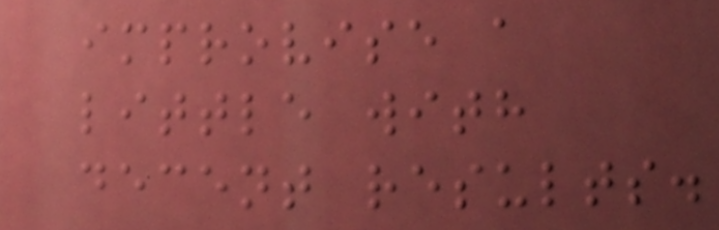improvise a
little with
decent results.
